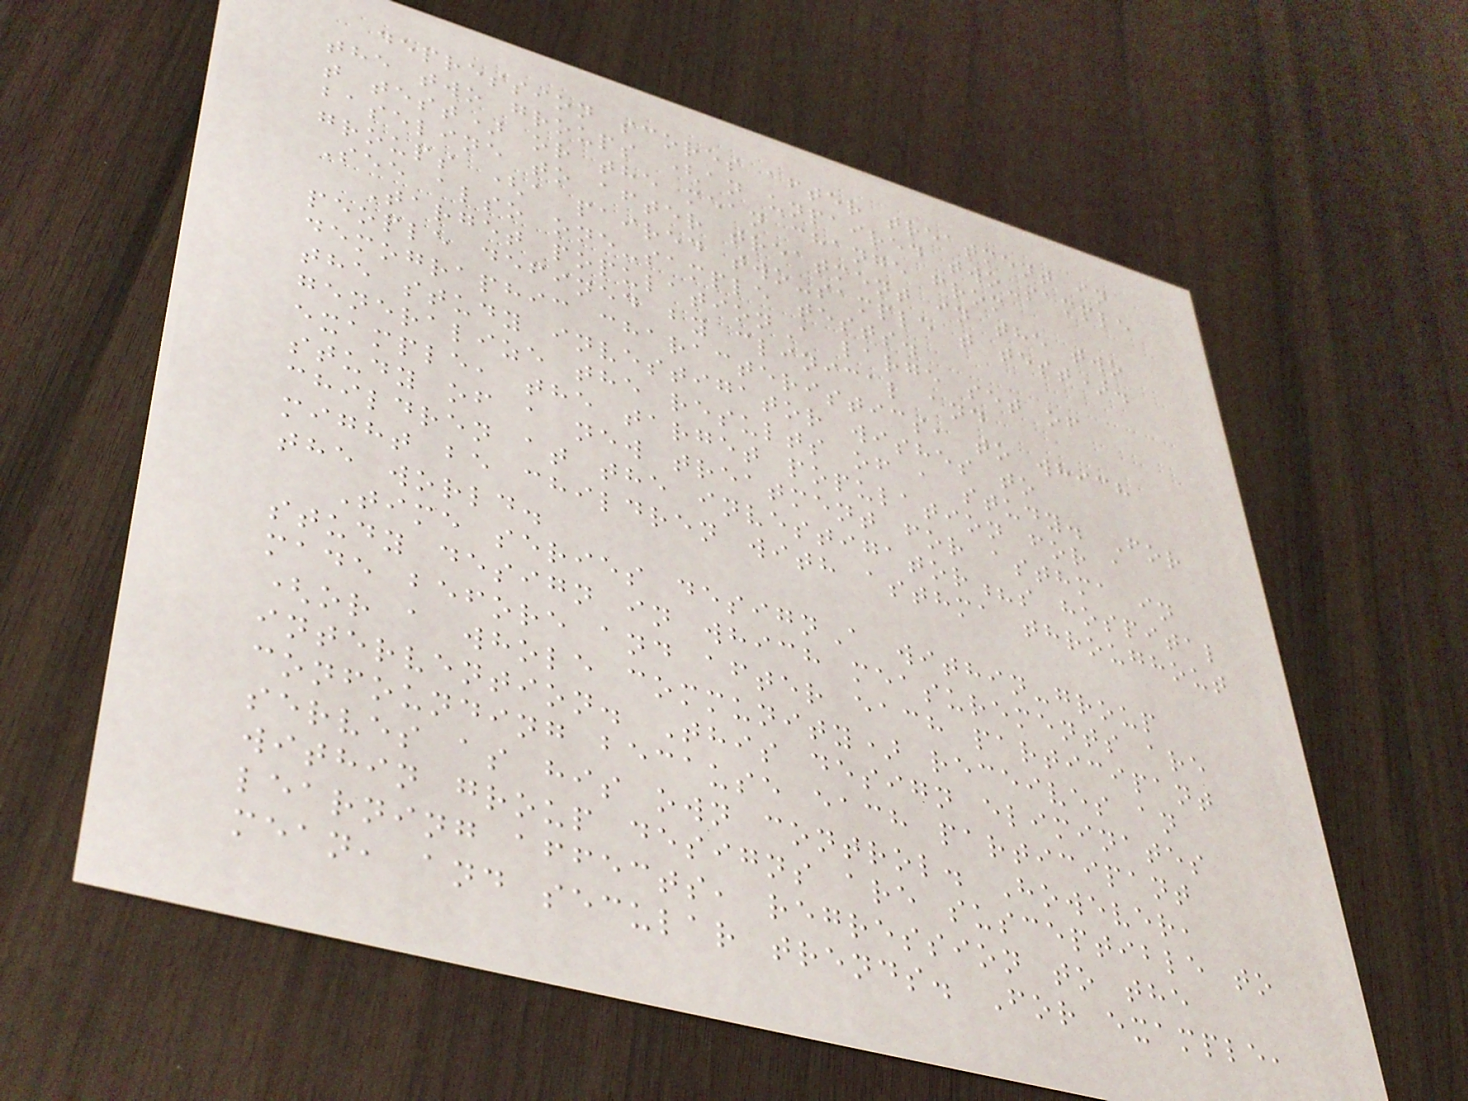depression scores after treatment in
the two groups (an unpaired two-sample
t test) or the mean change from
baseline to after treatment in the two
groups (a paired two-sample t test).
See also one-sample tests.
Target populationA large set of
people defined by clinical and
demographic characteristics, to which
the study investigator wishes to
generalize the results of a study. For
example, the target population for a
study of a new treatment for asthma in
children at the investigator?s hospital
might be children with asthma throughout
the world.
Time series designA within-group
study design in which measurements are
made before and after each participant
(or a whole community) receives an
intervention. This design eliminates
confounding because each participant
serves as his own control. However,
within group designs are susceptible to
learning affects, regression to the
mean, and secular trends. For example,
